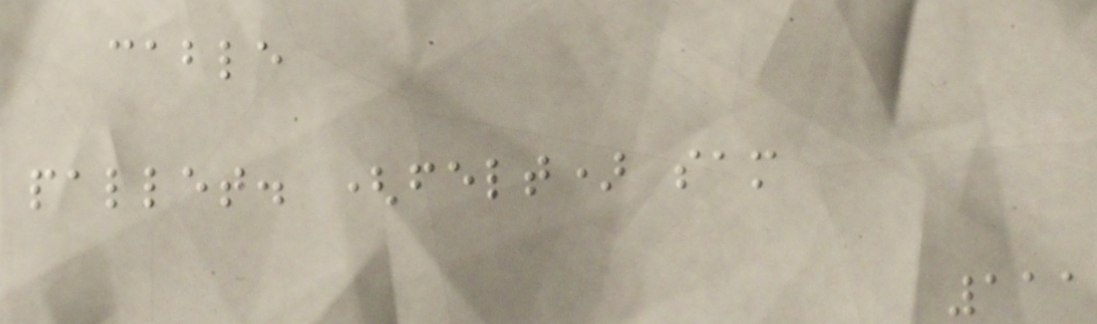cable
pallet. (felt) sam
111
